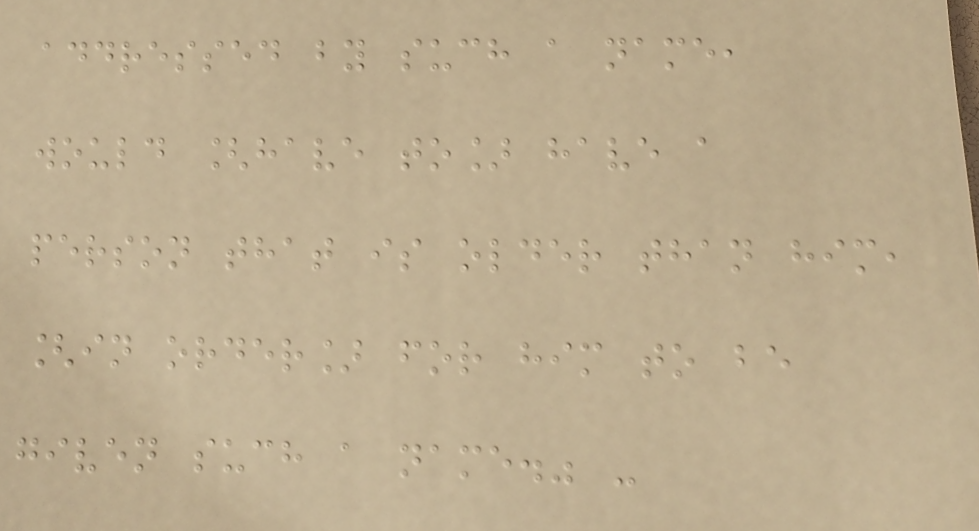addressed by such a name,
would [have to] have a
person that is older than him,
[in order] for him to be
given such a name." -
